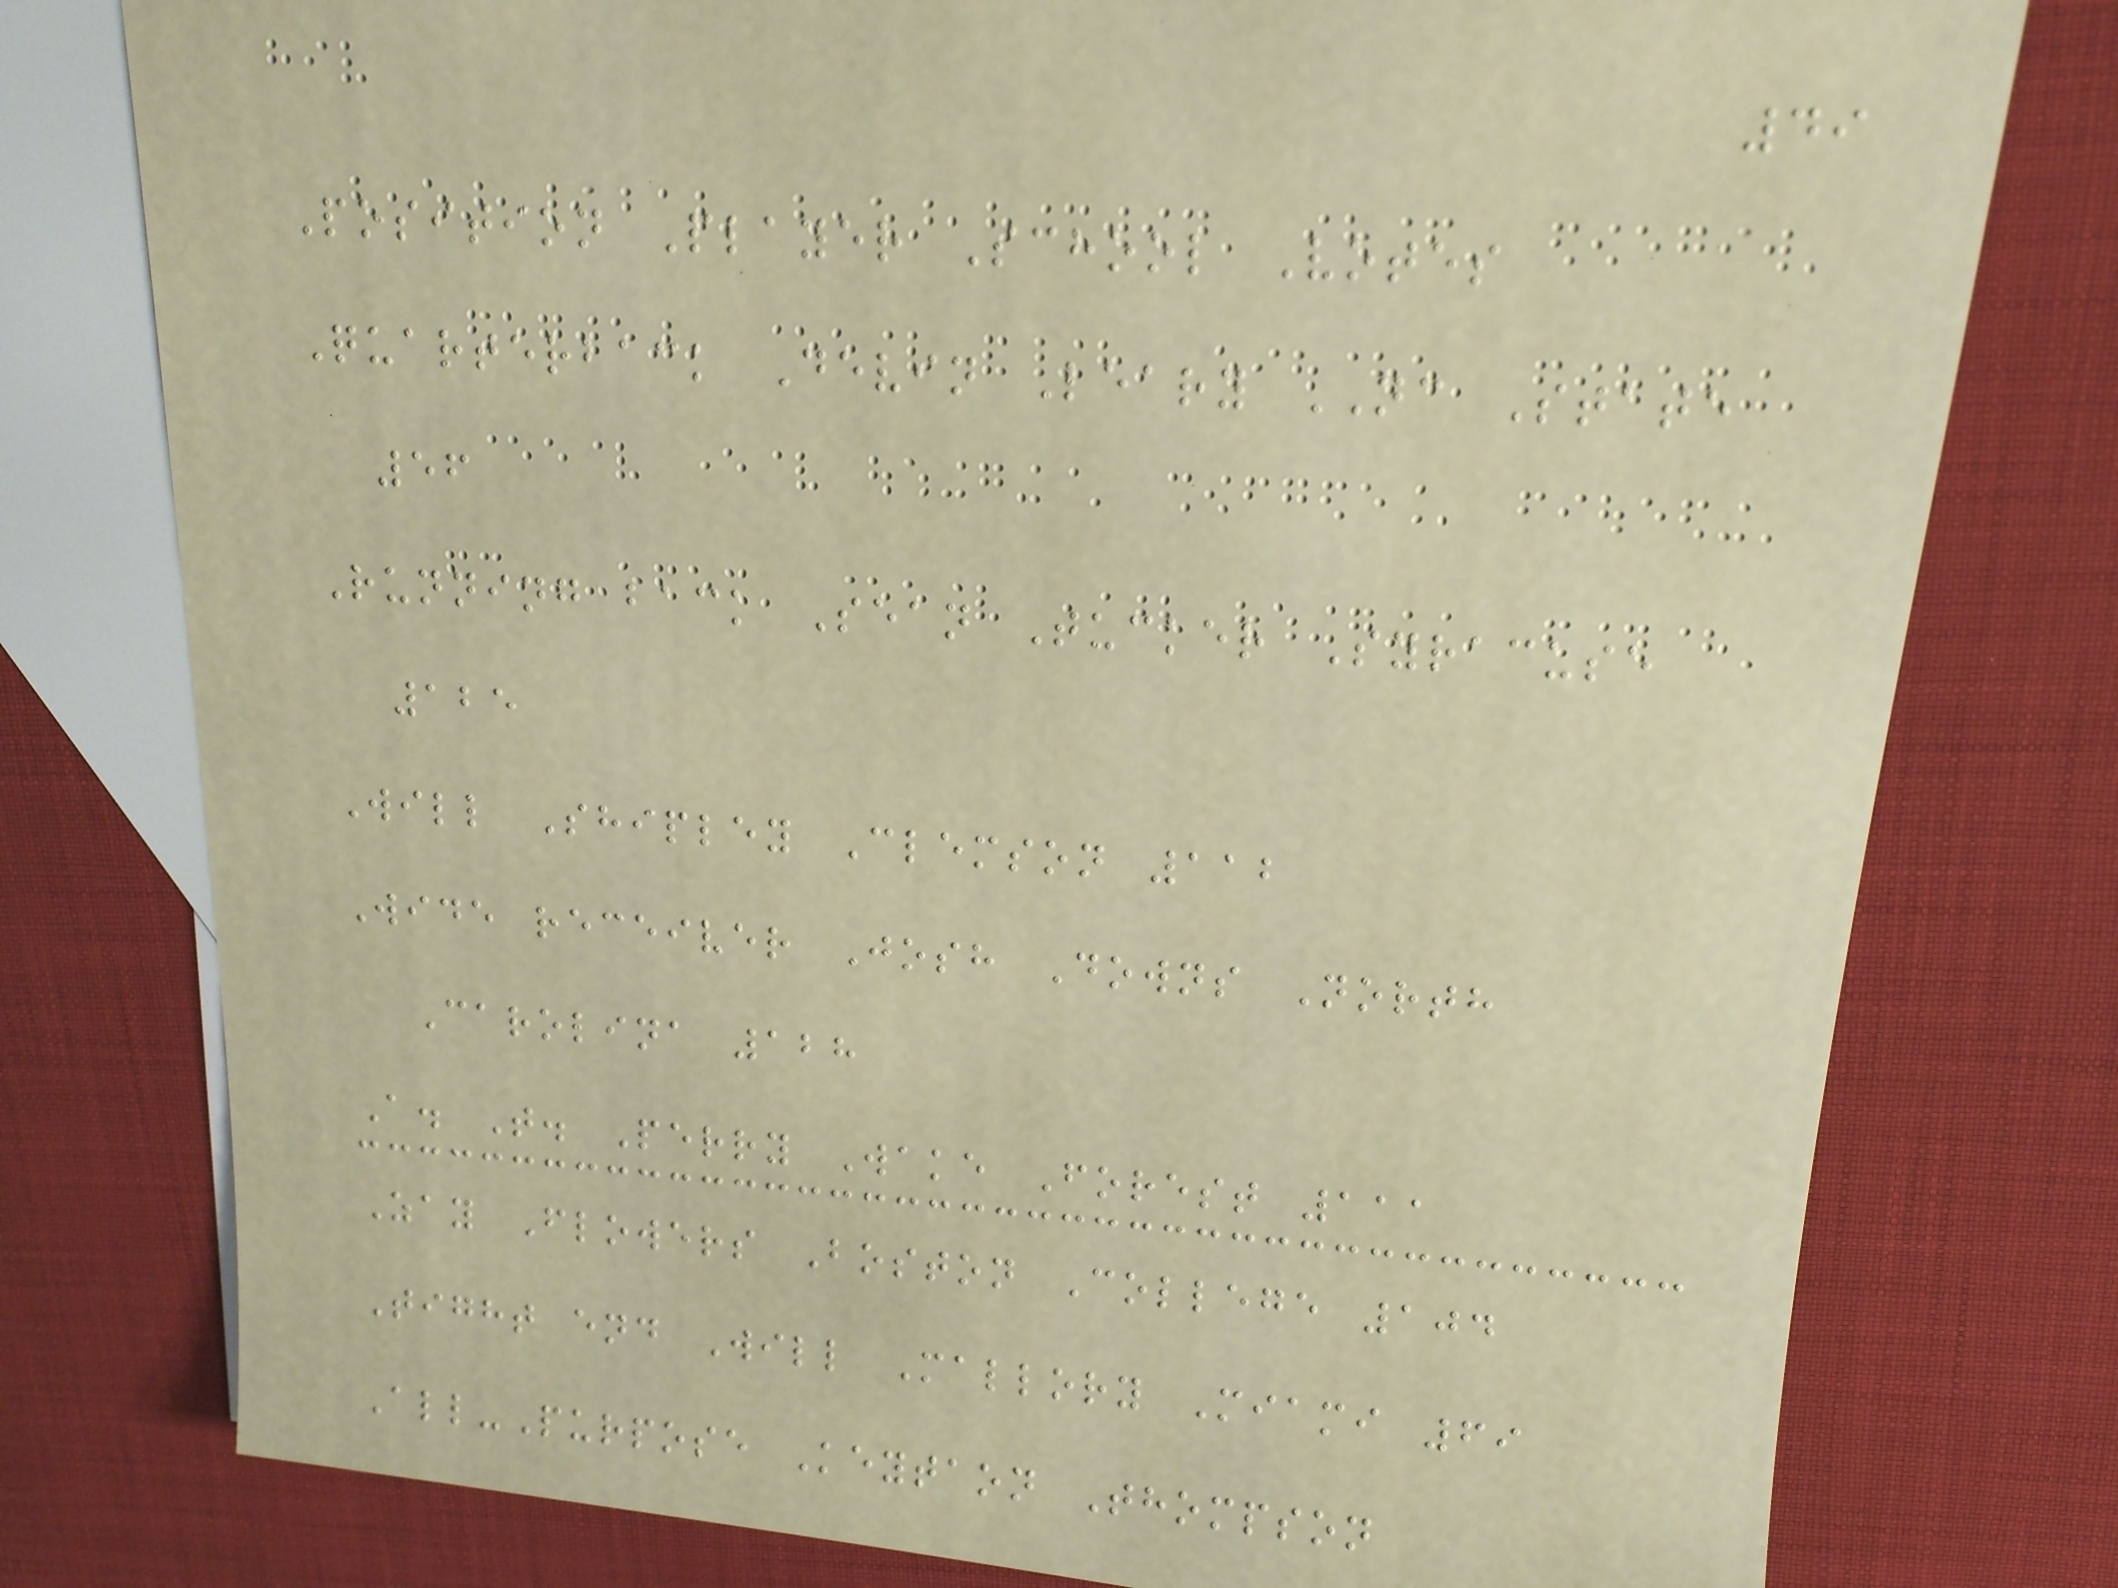49
Position Player School Votes
Quarterback Devin Leary NC State
56
Running back Sean Tucker Syracuse
125
Will Shipley Clemson 112
Wide receiver Josh Downs North
Carolina 128
A. T. Perry Wake Forest 111
Zay Flowers Boston College 104
Tight end Will Mallory Miami 69
All-Purpose Keytaon Thompson
